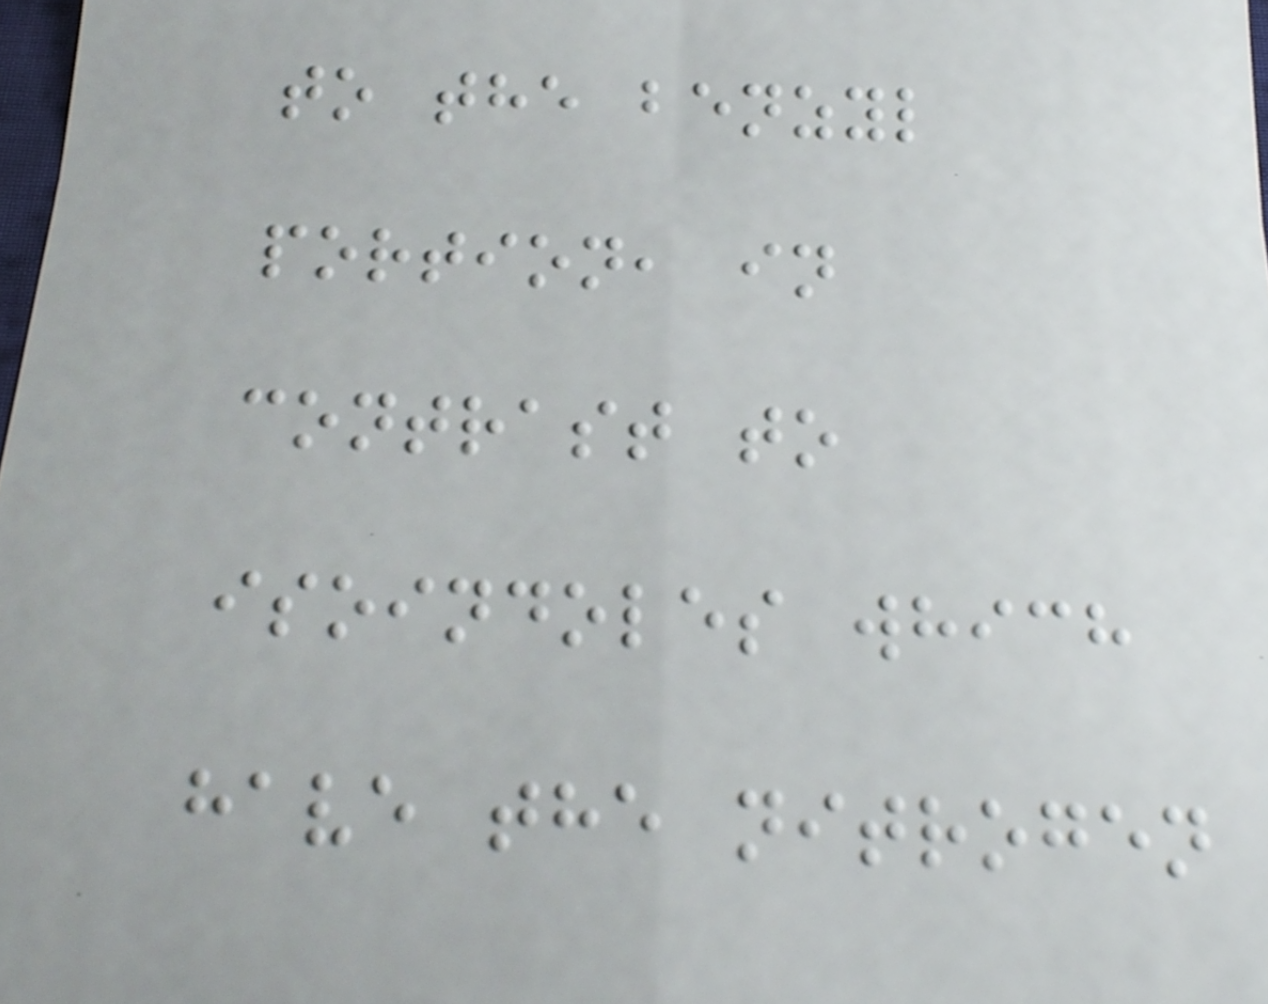to the benzyl
portion, in
contrast to
isoindoles which
have the nitrogen
